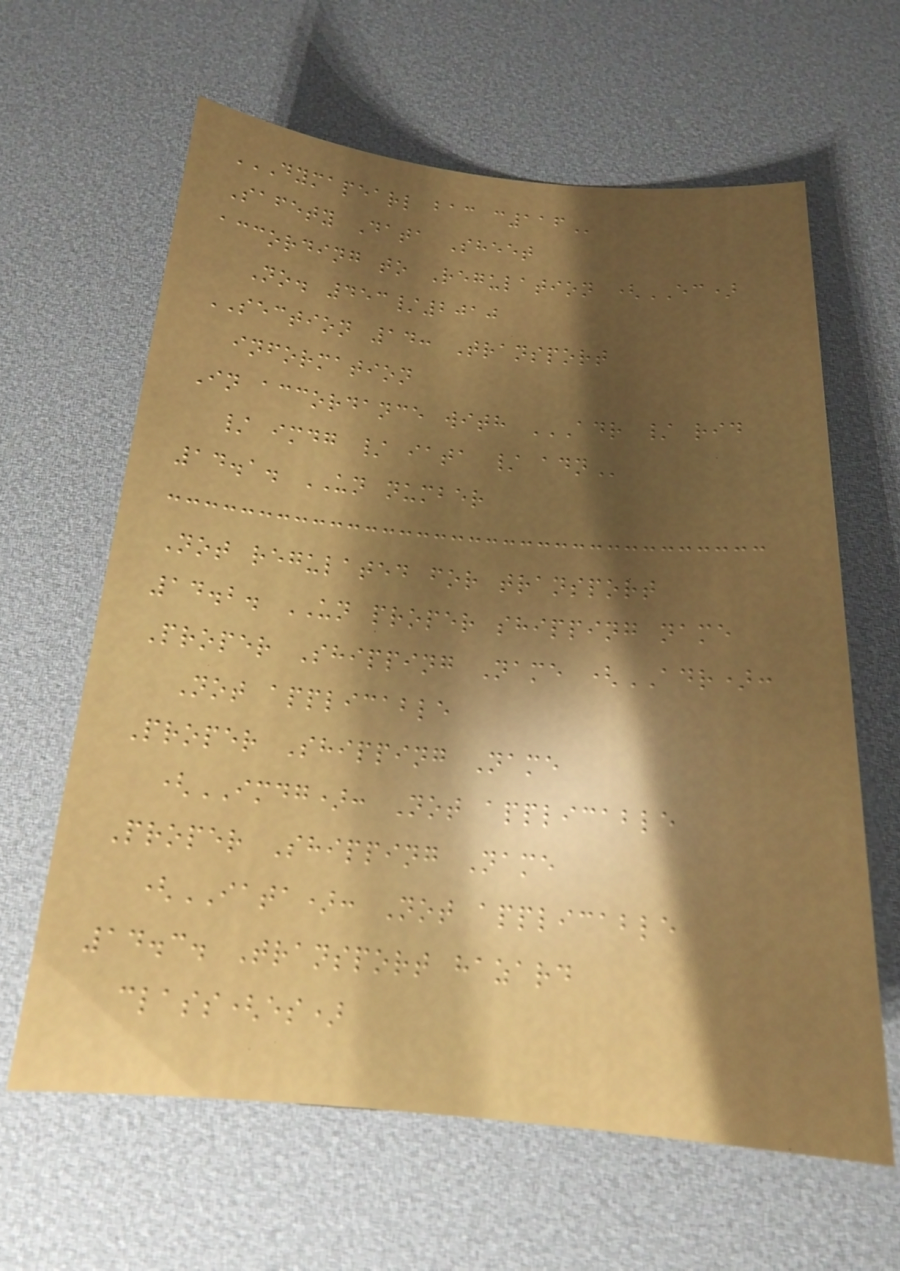DYMAPEARL BAC C116
Safety Data Sheet
according to Regulation (EC)
No. 453/2010
SECTION 14: Transport
information
In accordance with ADR / RID
/ IMDG / IATA / ADN
14.1. UN number
Not regulated for transport
14.2. UN proper shipping name
Proper Shipping Name (ADR):
Not applicable
Proper Shipping Name
(IMDG): Not applicable
Proper Shipping Name
(IATA): Not applicable
14.3. Transport hazard
class(es)
